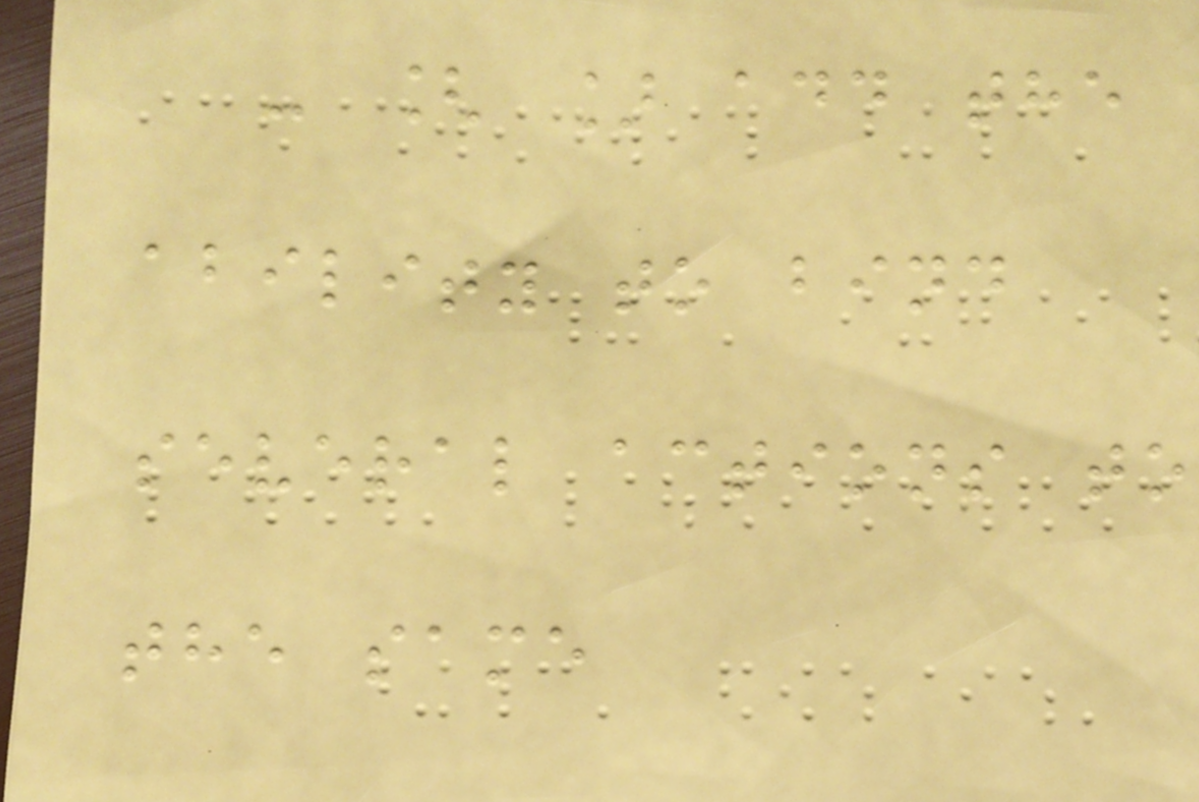- [ ] add the
ability to bind
several actions to
the same
